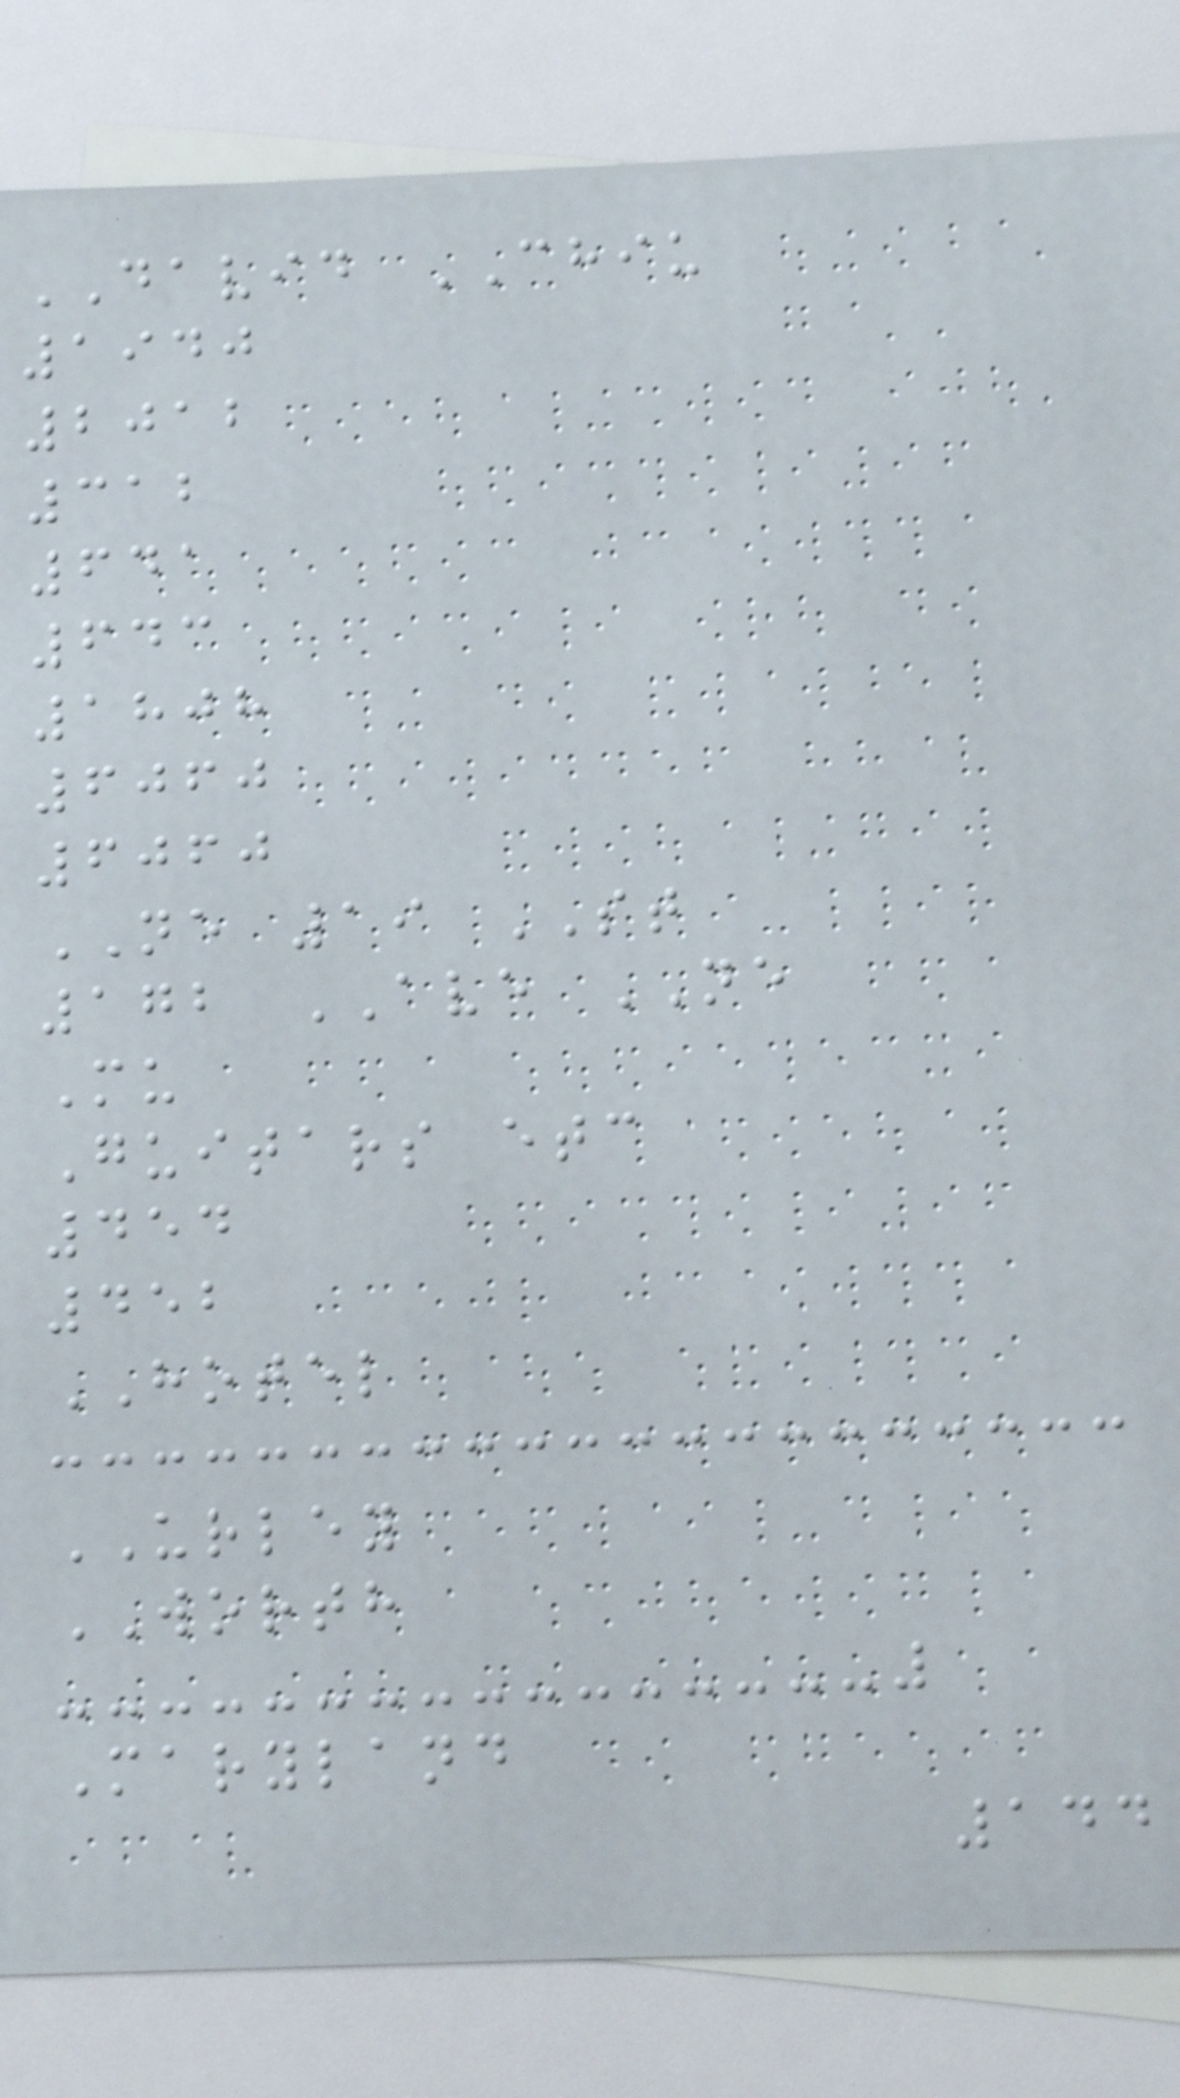DAVID CHIU
1940
2012
312
641
643
1808
6060
6060
NE 19 ST
172 AVE NE
Mu
Guitars etc
454
452
HOTEL
URLEY
WORTH
Maryland
144
